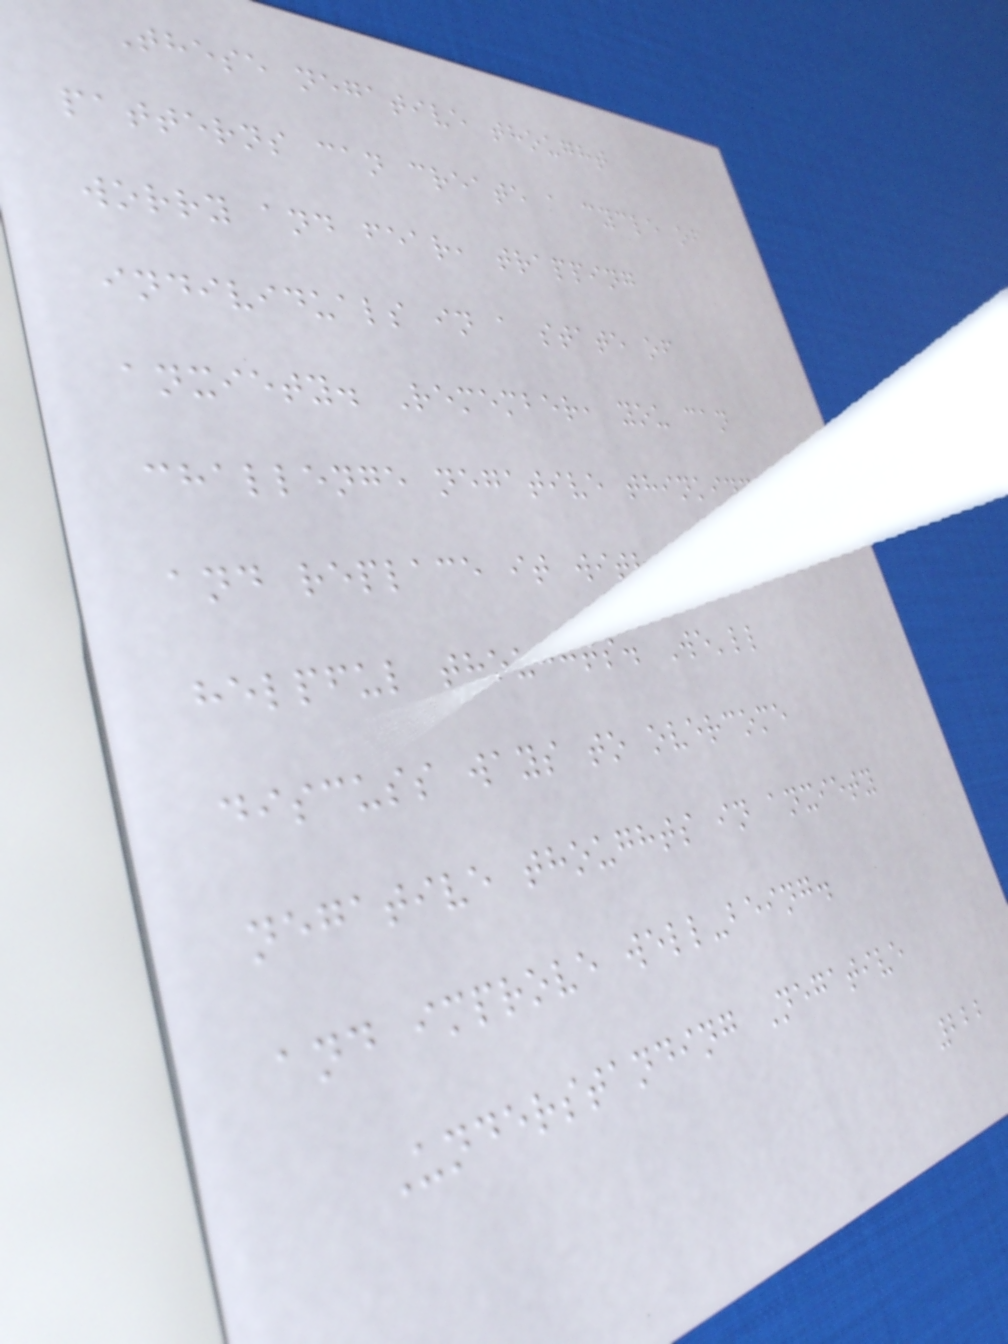These negative thought
patterns can create a cycle of
worry and fear, trapping
individuals in a state of
anxiety. Remember, you can
challenge negative thinking
and replace it with more
helpful thoughts. We'll
discuss ways to overcome
negative thoughts in anxiety
and improve well-being.
Understanding Negative
222
